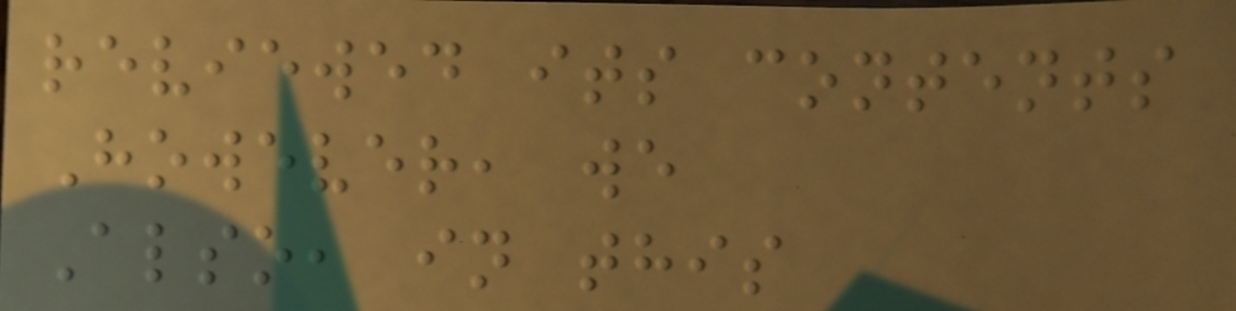reviewed its contents
However, we
Also, in this
